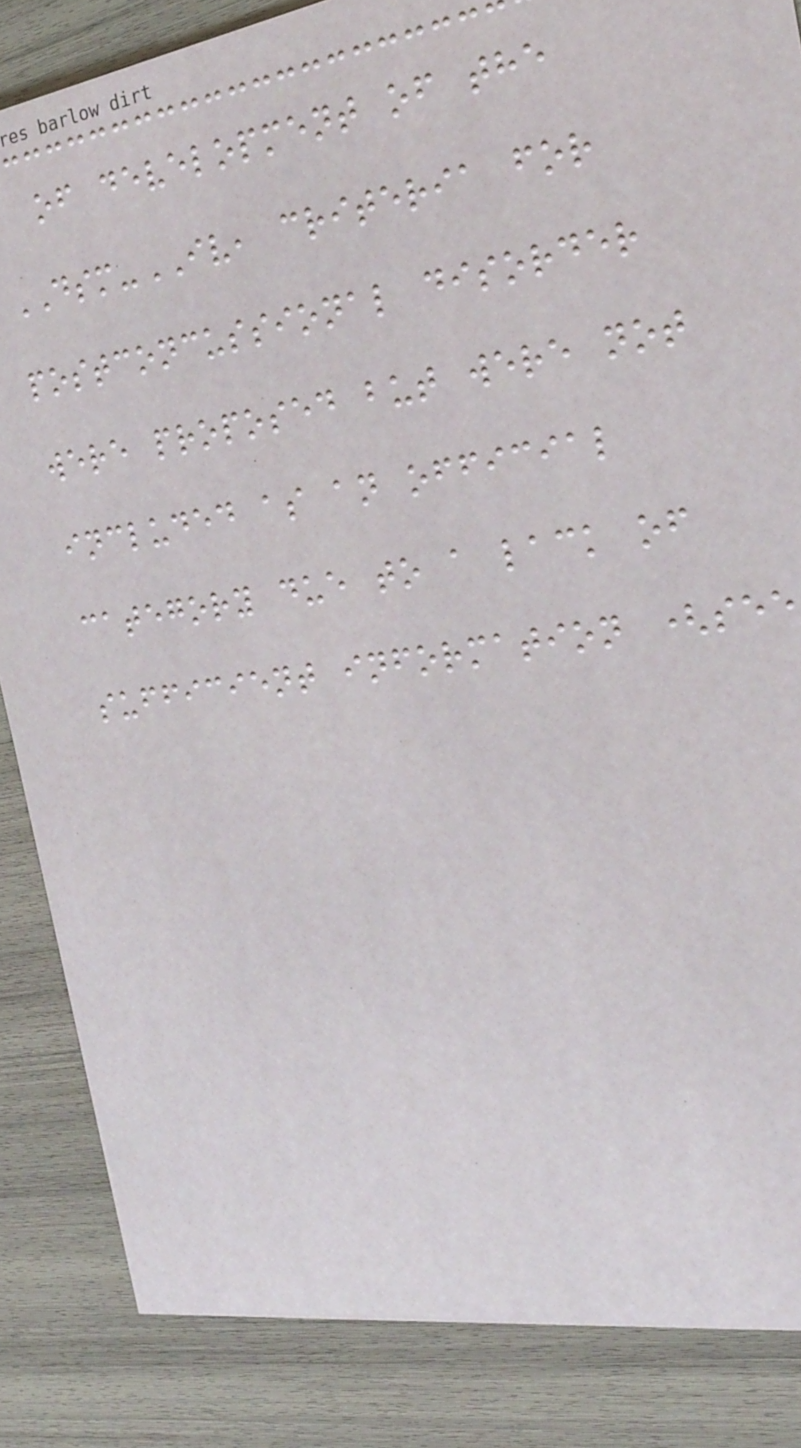of development of the
DSM-IV, criteria for
postconcussional disorder
were proposed but were not
included as an official
category due to a lack of
sufficient information (see
